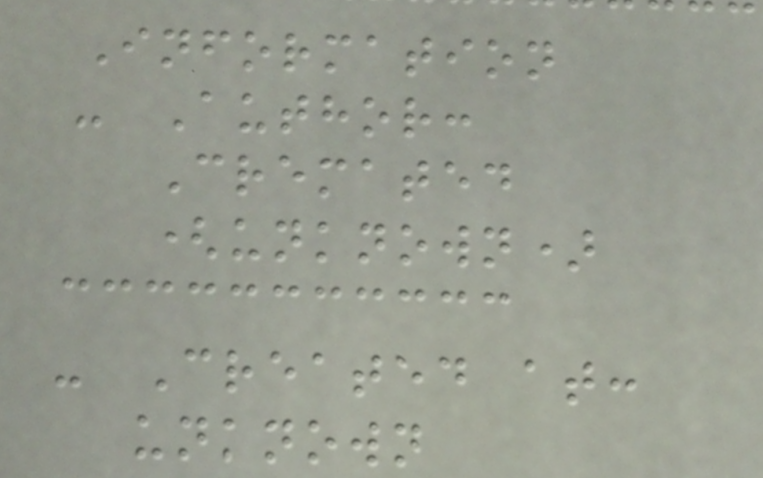Information
- Author:
Cremated
(unknown)
- Created at:
unknown
